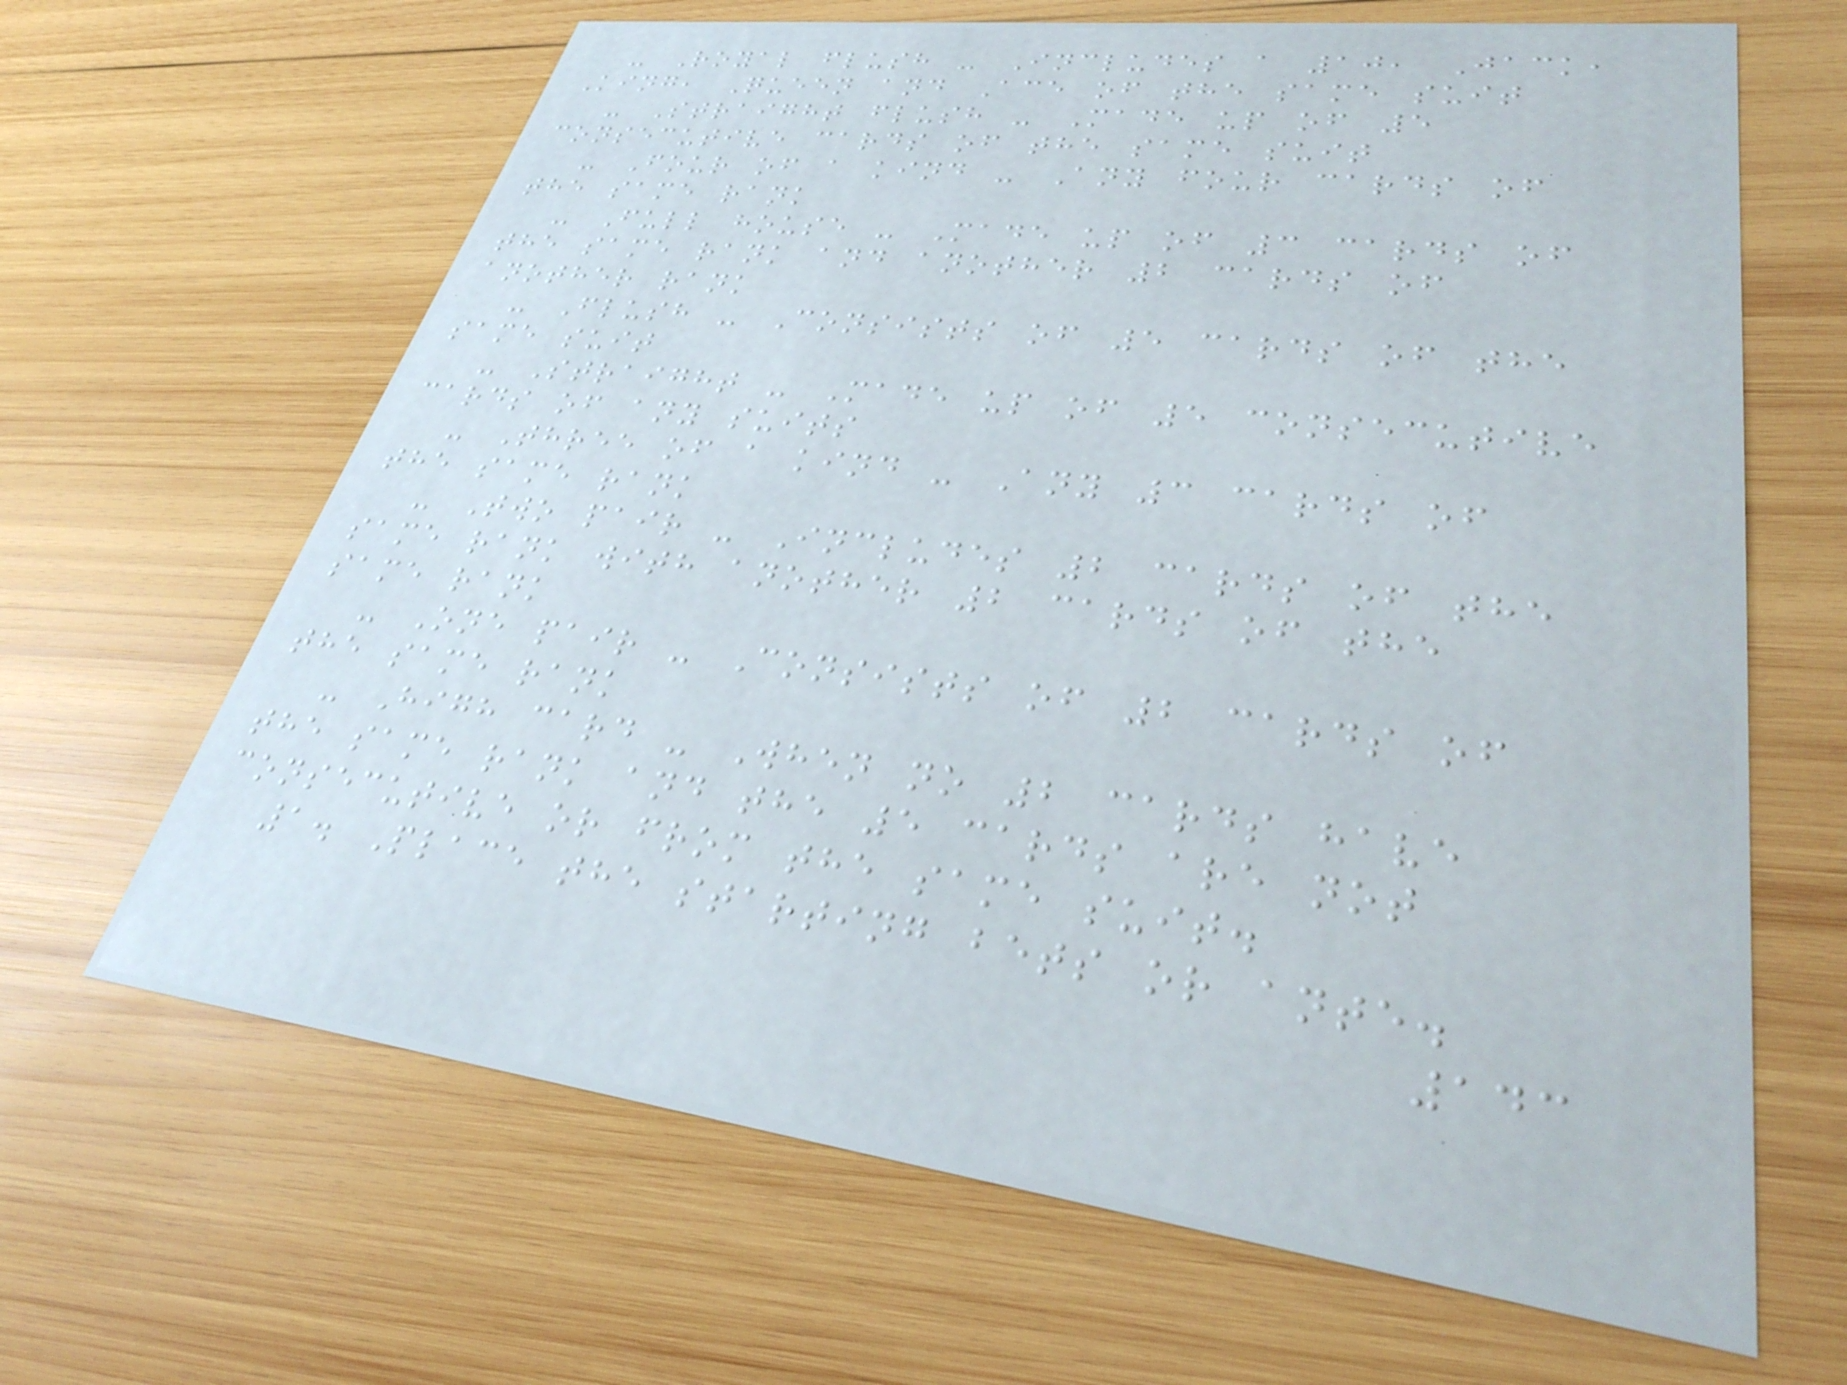- Royal flush - Includes a 10, Jack,
King, Queen and Ace of the same suit
- Straight flush - Made up of 5
consecutive cards of the same suit
- Four of a kind - Any four cards of
the same rank
- Full house - Made up of 3 cards of
the same rank and another 2 cards of
another rank
- Flush - Consists of 5 cards of the
same suit
- Straight - Made up of 5 consecutive
cards of any suits
- Three of a kind - Any 3 cards of
the same rank
- Two pair - Includes 2 cards of the
same rank with another 2 cards of the
same rank
- One pair - Consists of 2 cards of
the same rank
- High card - When no 2 cards have
the same rank and the 5 cards are not
consecutive or from the same suit.
1. Place the starting bets or ante.
143
